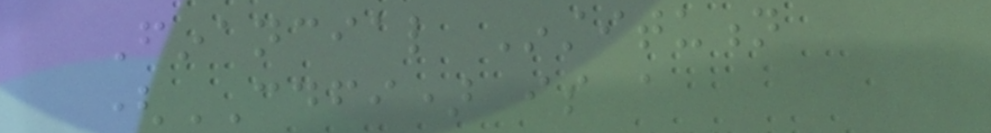Financial Institution
(CDFI) is a
